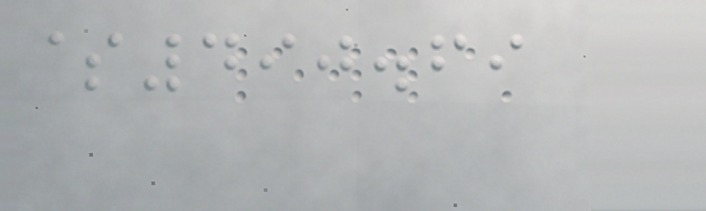$490.69
